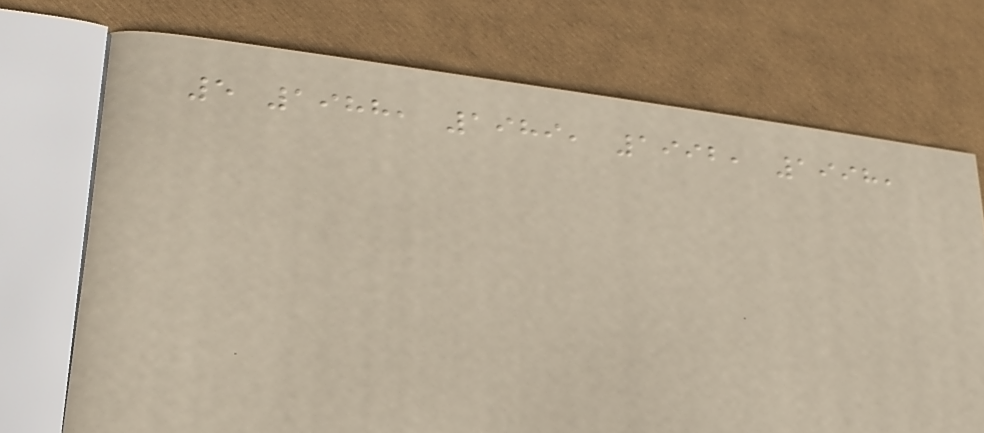5 1988, 1989, 1992, 1998,
